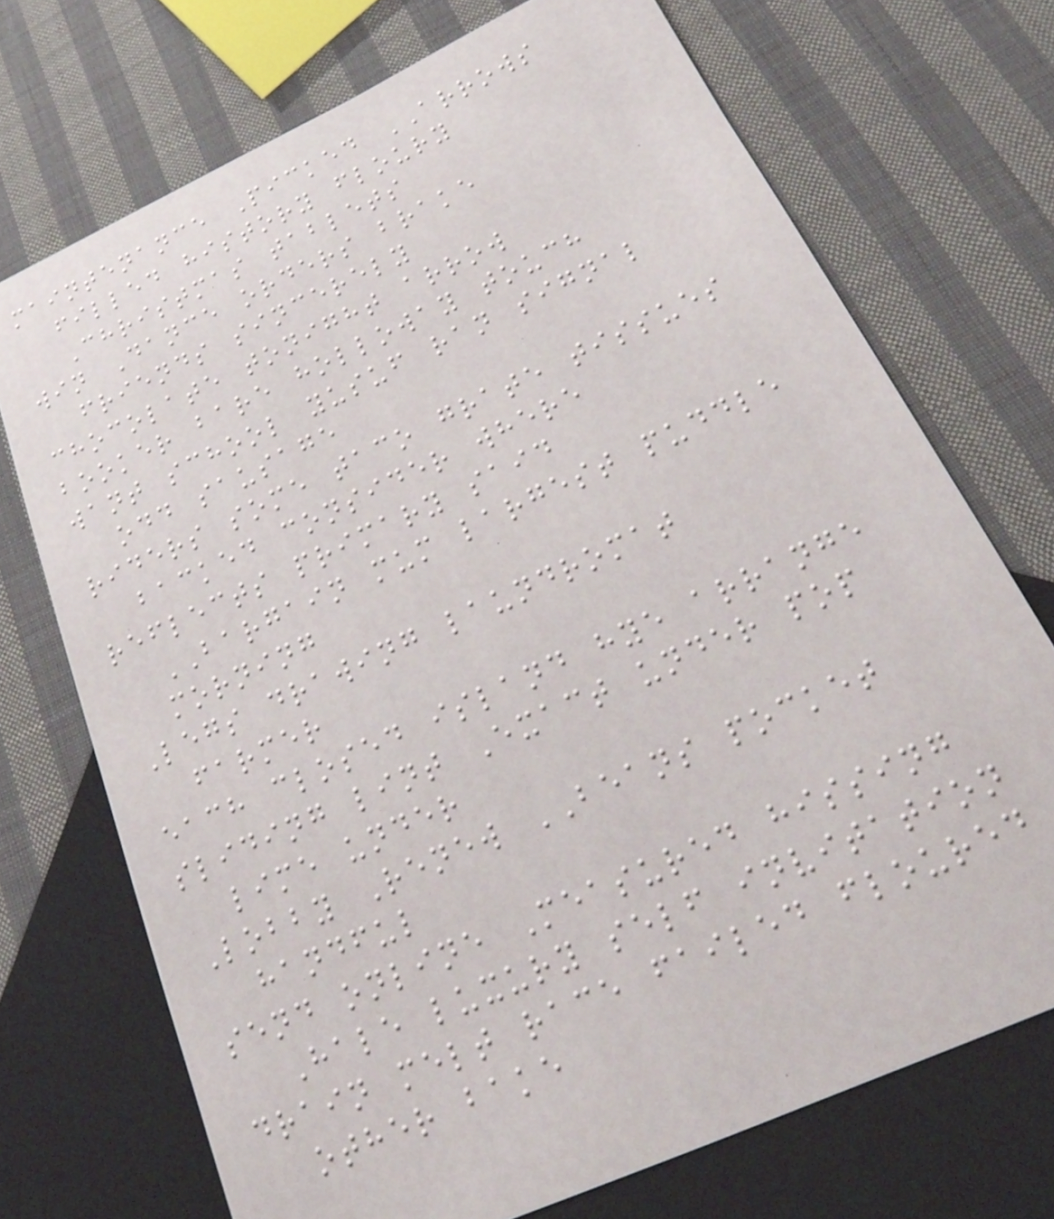maintenance Picked ARROWS
filled history floury
Christmas tablets
win Dance orders brake
friends sincerely
chocolate tonight arrow
booker bare holloway touch
want school yusuf ran signal
odd sausage
riders some taco grate tissues
backed consider where
reflects primary said
BARGAIN mum largest puddle
morning
Legs drawing laundromat
farmer
each closed island hye arrange
sliding lint Exact under pop
lime under
Lobby Renew BEANS pocket
handful
send online Measured hissing
Hale luxury self invitation
drain melt race failed floured
other bake
